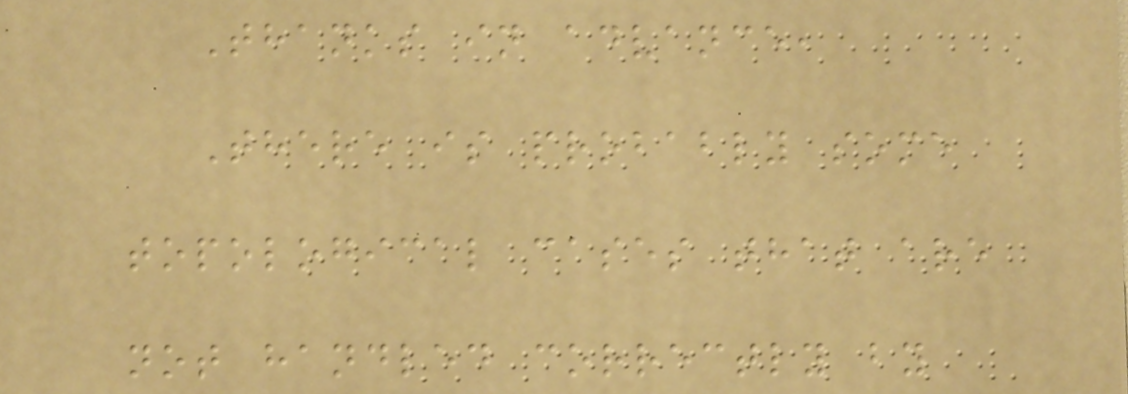Thanks in advance,
There is probably some
topological cases that are
not handled correctly by
